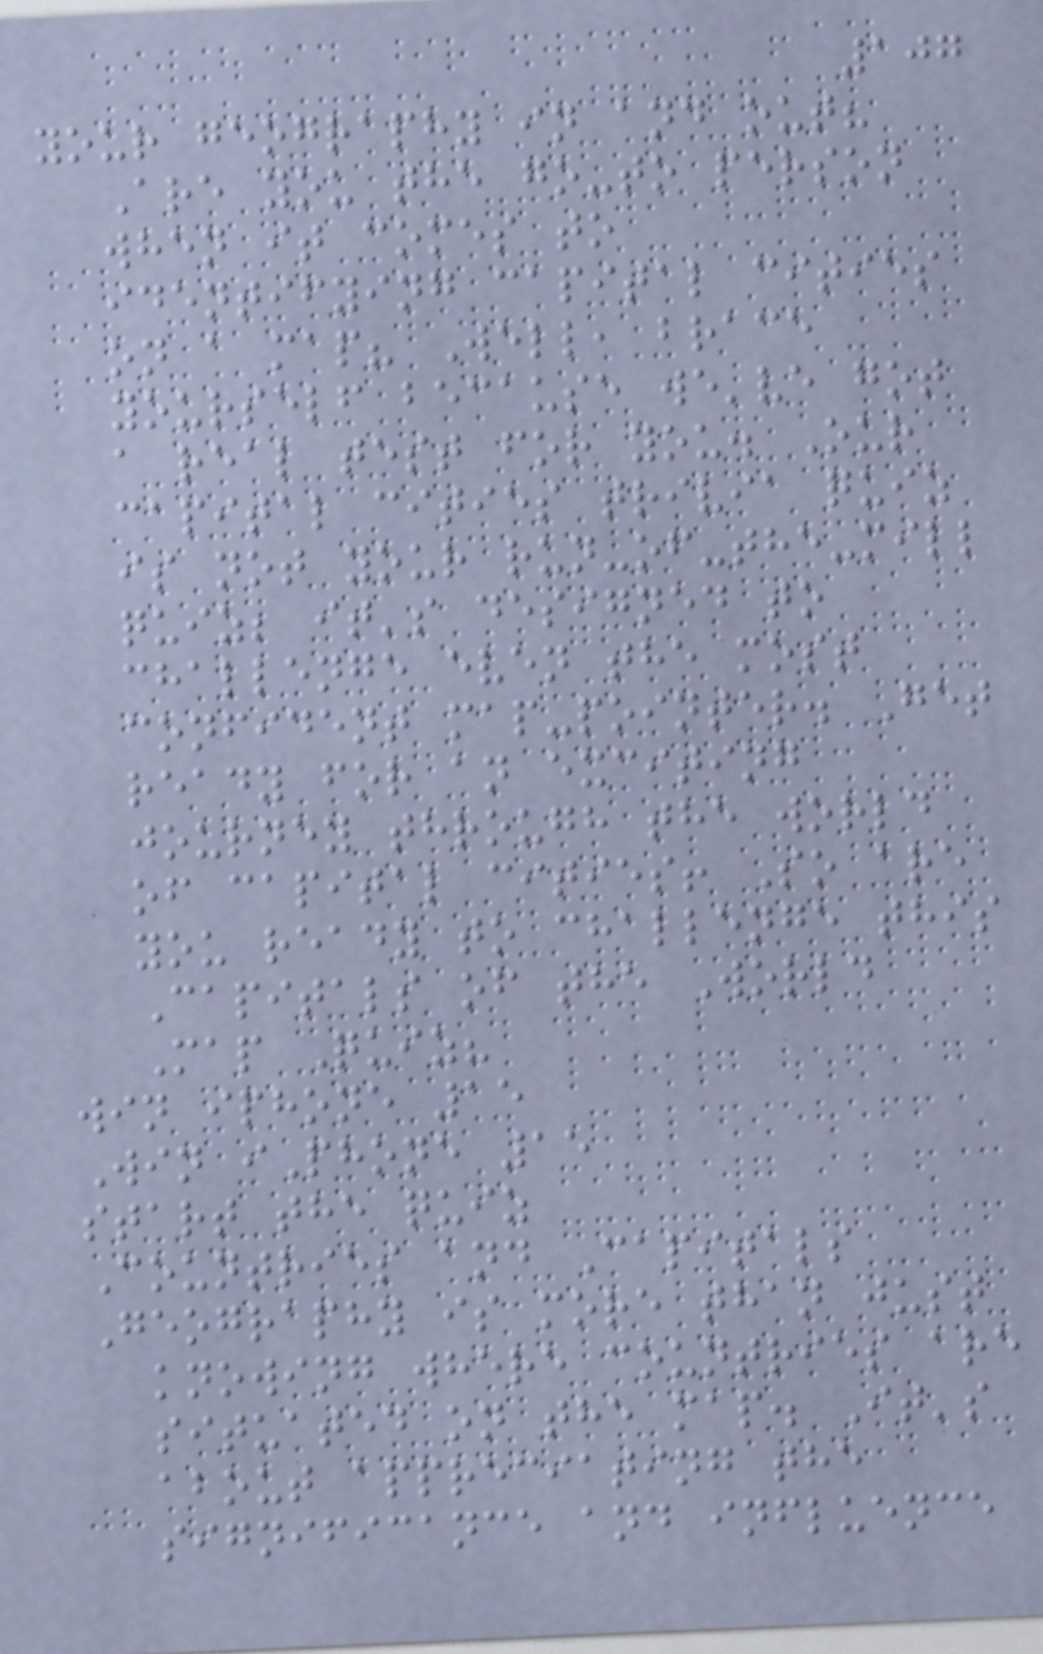107
your geography in and out?
Are you the go-to person
when it comes to
identifying capital cities
on a map? Well, brace
yourself because we've got
a real test for you. Our
capital cities trivia quiz
is not your run-of-the-mill
quiz; it's designed to
challenge even the most
confident map-pointer. Get
ready for an exciting
journey through the world
of capital cities! So are
you ready to challenge this
Capitals of the World
Map Quiz?
win iphone 15
Win iPhone 15
start the quiz
Countries and Capitals
Geography is more than just
knowing where countries are
situated on the map. It's
about appreciating the
significance and influence
